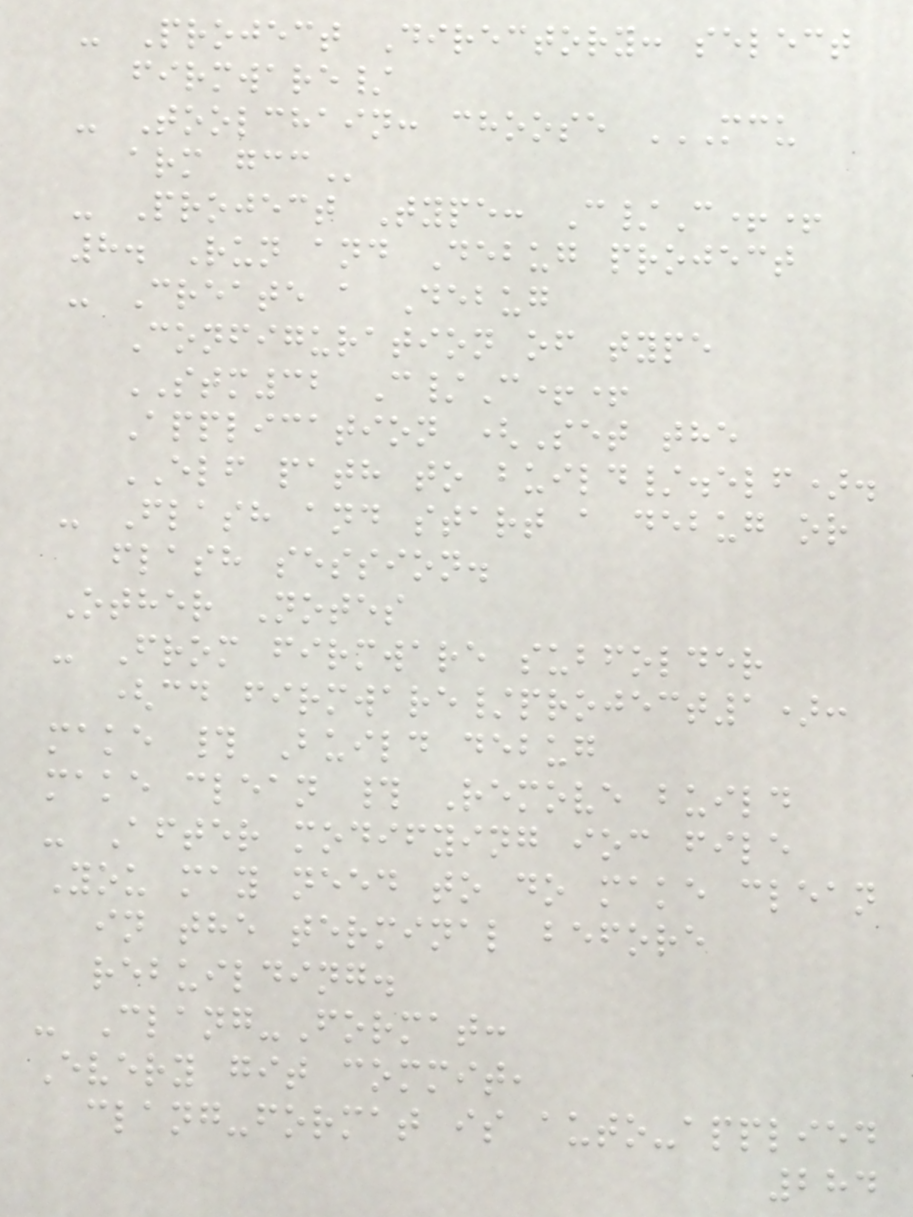- Project Directory: select
firmware/
- Toolchain: choose MCU
ARM GCC
- Project Type: C/C++
8. Run and Debug project
- Create a Debug
Configuration of type
STM32 C/C++
Application (Set the
ELF path to build/.elf).
- Flash and start a debug or
flash session.
Other Notes
- From firmware subfolder
(cd firmware/project1):
make # Build debug
make clean # Remove build
- After modifying ioc file
You may need to do make clean
in the terminal before
rebuilding.
- Clang-Format:
Every git commit,
clang-format is auto-applied
284
